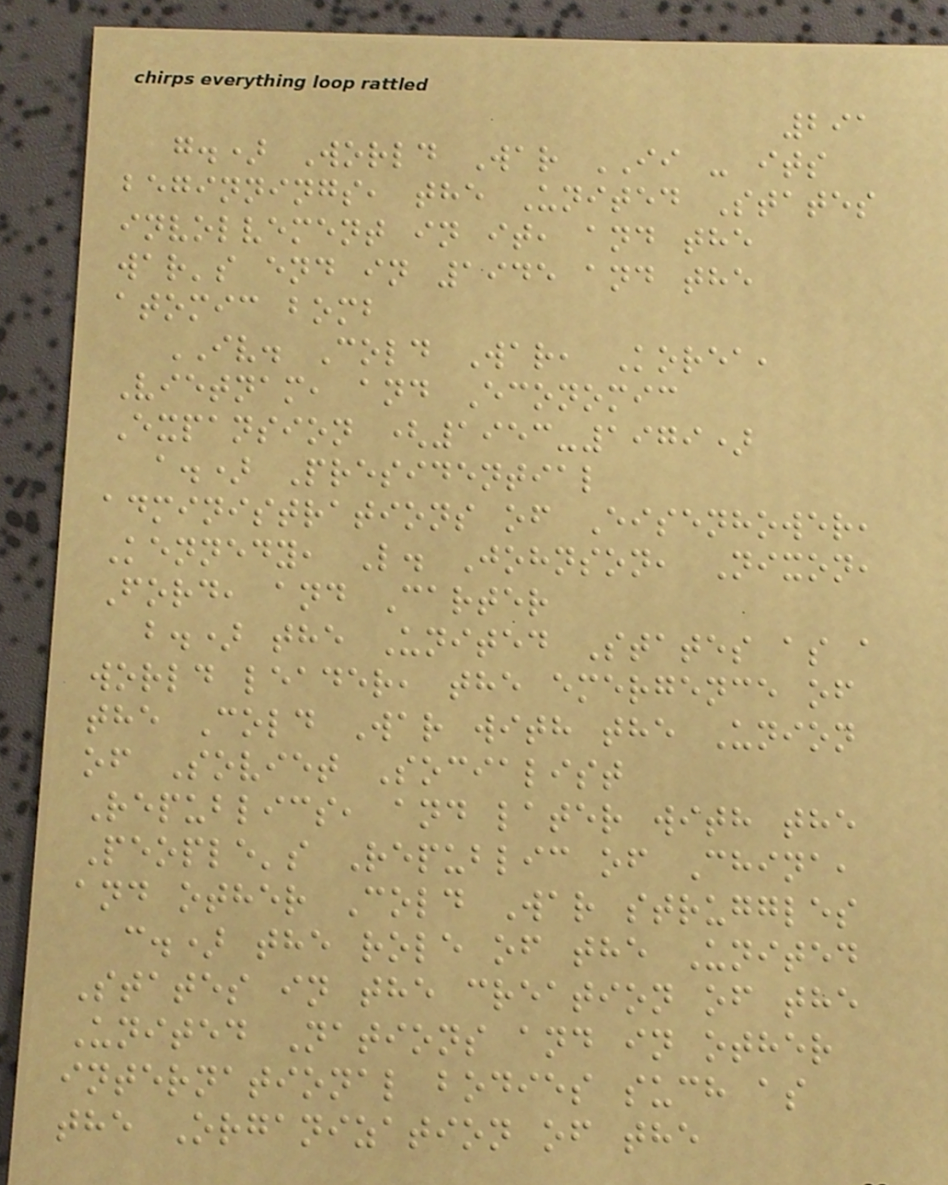291
g.) World War II - its
beginnings, the United States
involvement in it, and the
war's end in 1945 and the
atomic bomb
IV. Cold War, Korea,
Vietnam, and Economic
Expansion (1953-1979)
a.) Presidential
administrations of Eisenhower,
Kennedy, L. Johnson, Nixon,
Ford, and Carter
b.) the United States as a
world leader, the emergence of
the Cold War with the Union
of Soviet Socialist
Republics, and later with the
People's Republic of China,
and other Cold War struggles
c.) the role of the United
States in the creation of the
United Nations and in other
international bodies such as
the Organization of the
